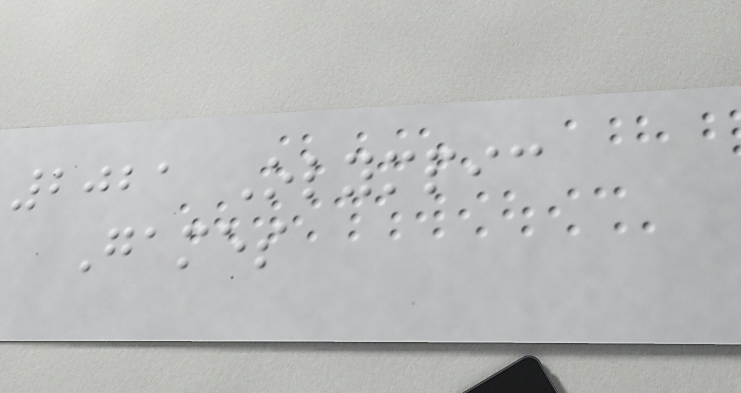2021 Olympic
Games
